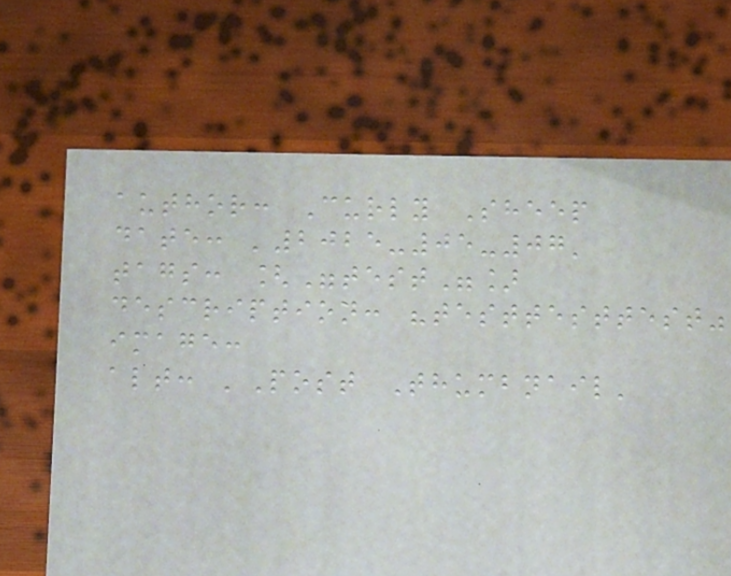author: Curly Sheep
date: '2025-05-07'
tags: ["test"]
description: "testtesttest"
image:
alt: 'Post Thumbnail'
